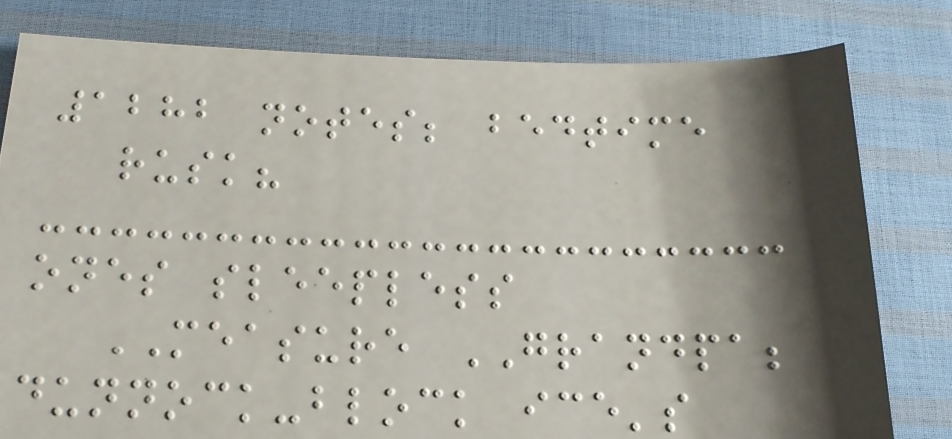1282 notes; bedtime
rusk?
ones sleepless
MEASURE GRANDPA;
dunnock-block ice's
